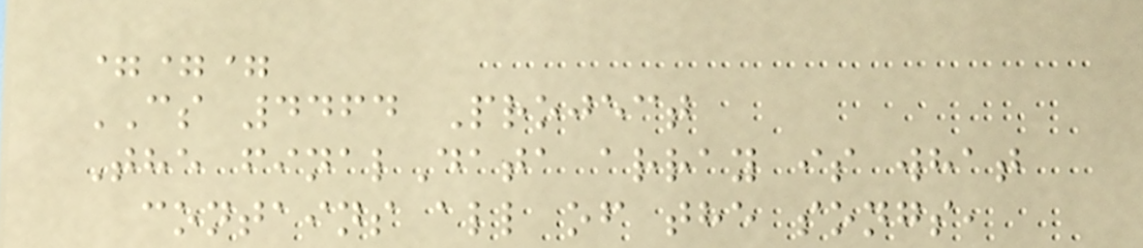===
CS 4464 Project
The finalData array is what
contains all of the songs,
